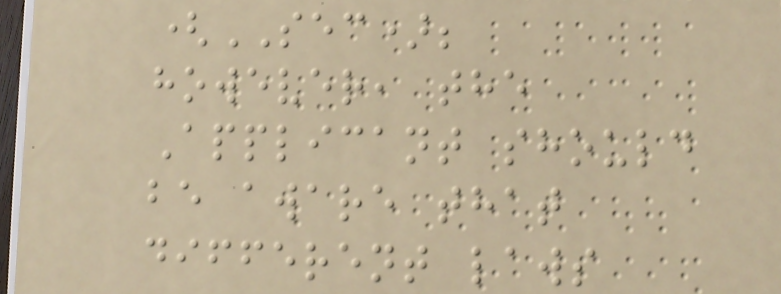(SEC);
however, the
Applicant should
be aware that
different laws
